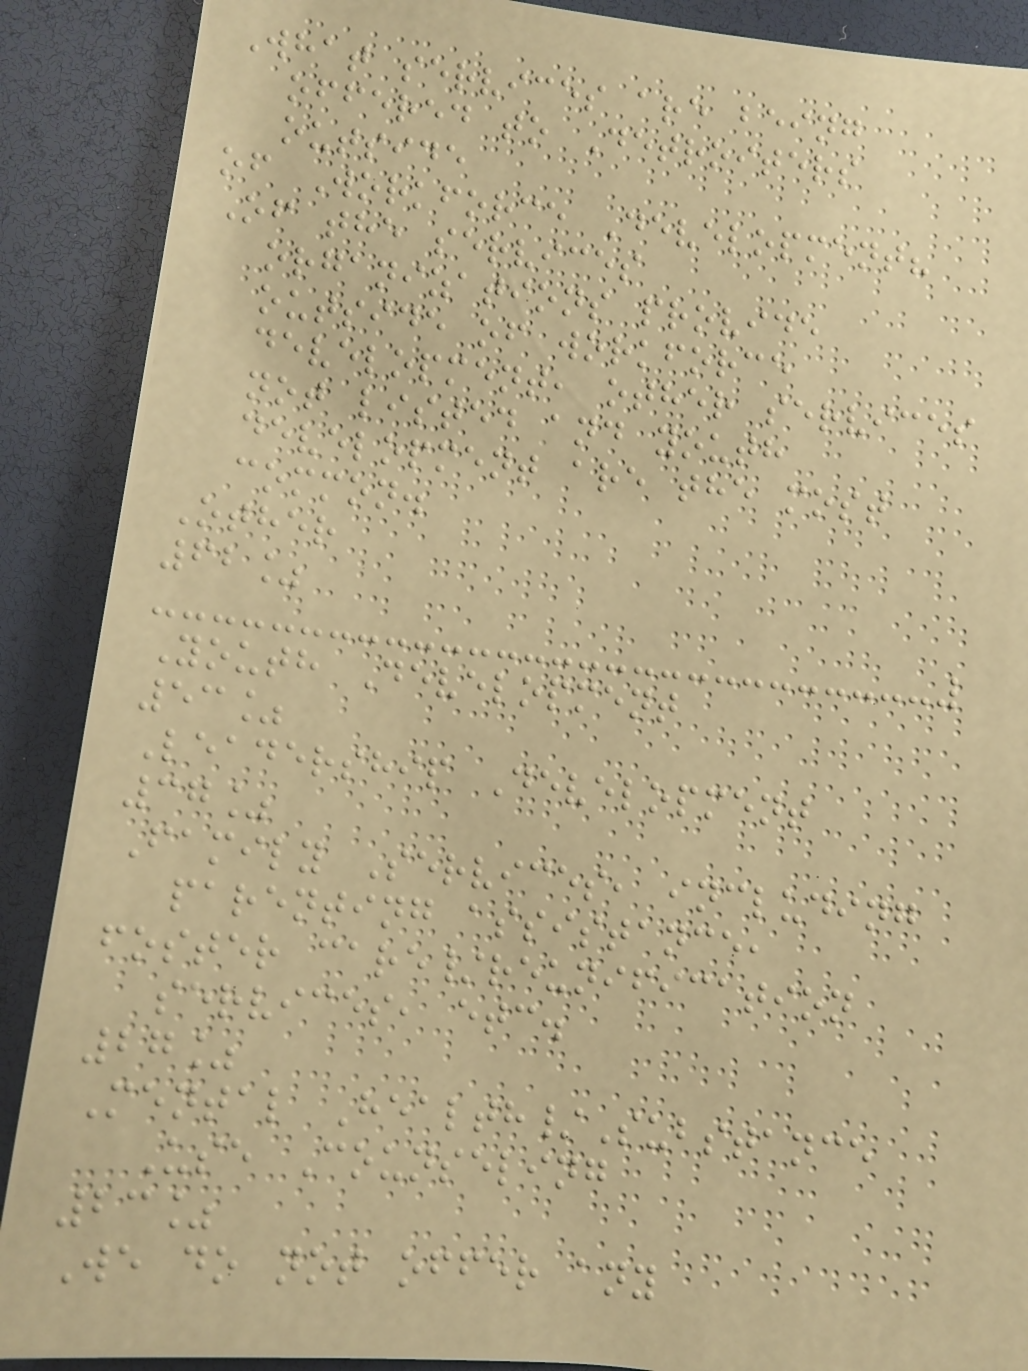What services are being
offered to Detroiters
outside
of Workforce Development?
Of the services
organizations provide
outside of workforce
development, other services
not listed and youth
development are the most
common.
Other
62%
Youth Development
53%
Leadership Development
37%
Family Services, including
parenting assistance,
foster care/reunification
services, etc.
27%
Mental Health/Substance
Use Counseling
23%
We do not offer any
